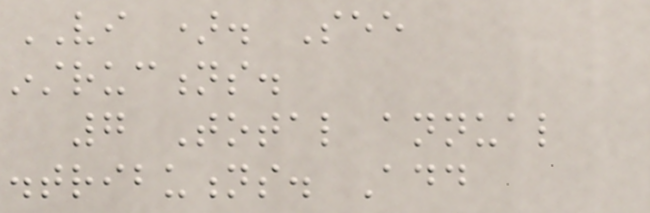VI ). See
instructions.
7 Total annual
distributions. Add
